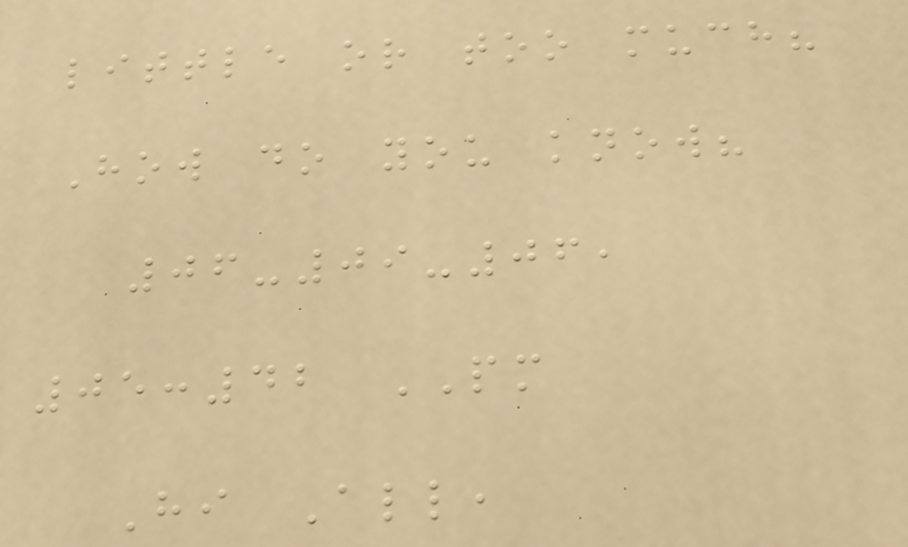little or too much?
How do you know?
06-09-06,
05:42 PM
Hi All,
